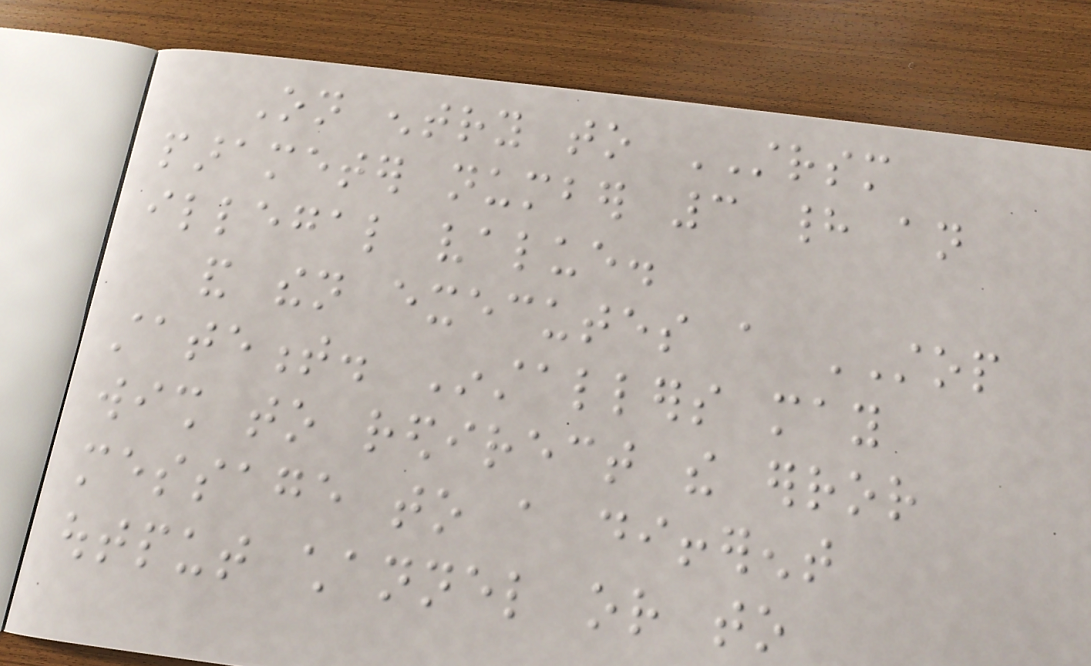On entry to STRSM
parameter number 3 had an
illegal value.
and then executes a STOP
statement. Installers may
wish to redirect the error
message to a different
output channel or to
